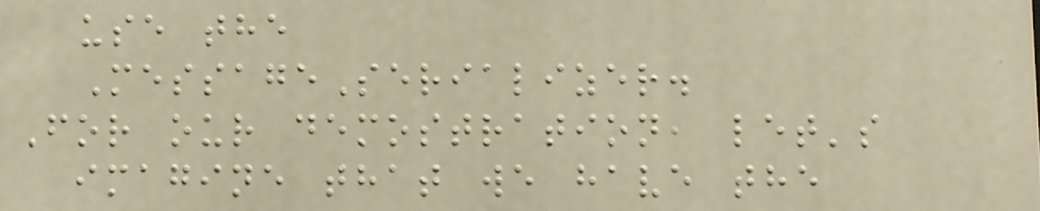use the
MessageSerializer.
For our demostration, let's
imagine that we have the
